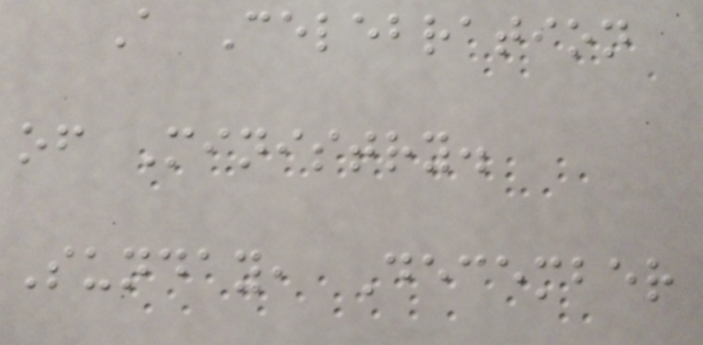A Celebration
of Ministry.
Sunday, December
